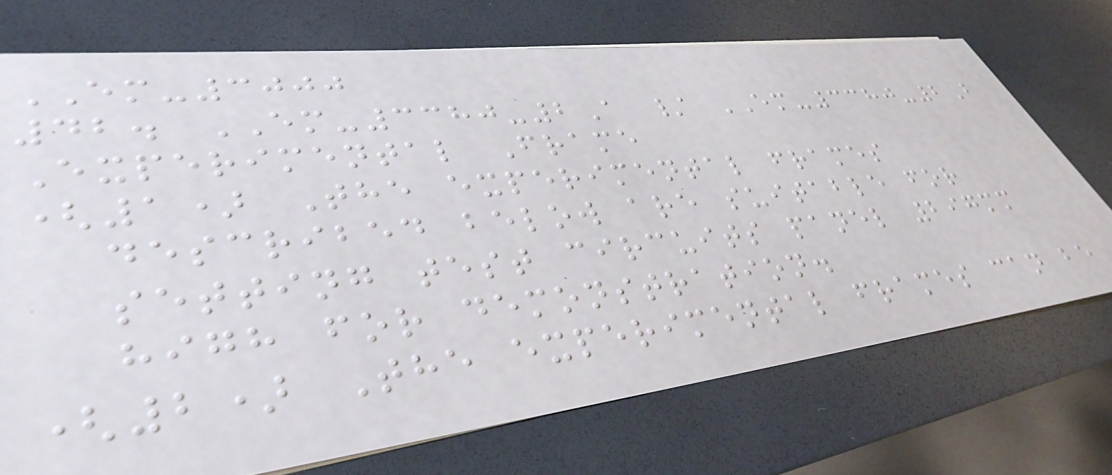EM-3000
42. EM-3380-2A / EM-3380-2B
Experimental Frame
(1) The experimental frames
described below are suitable for
setting test circuits panel 297mm
high for demonstration.
(2) The experimental frames can be
